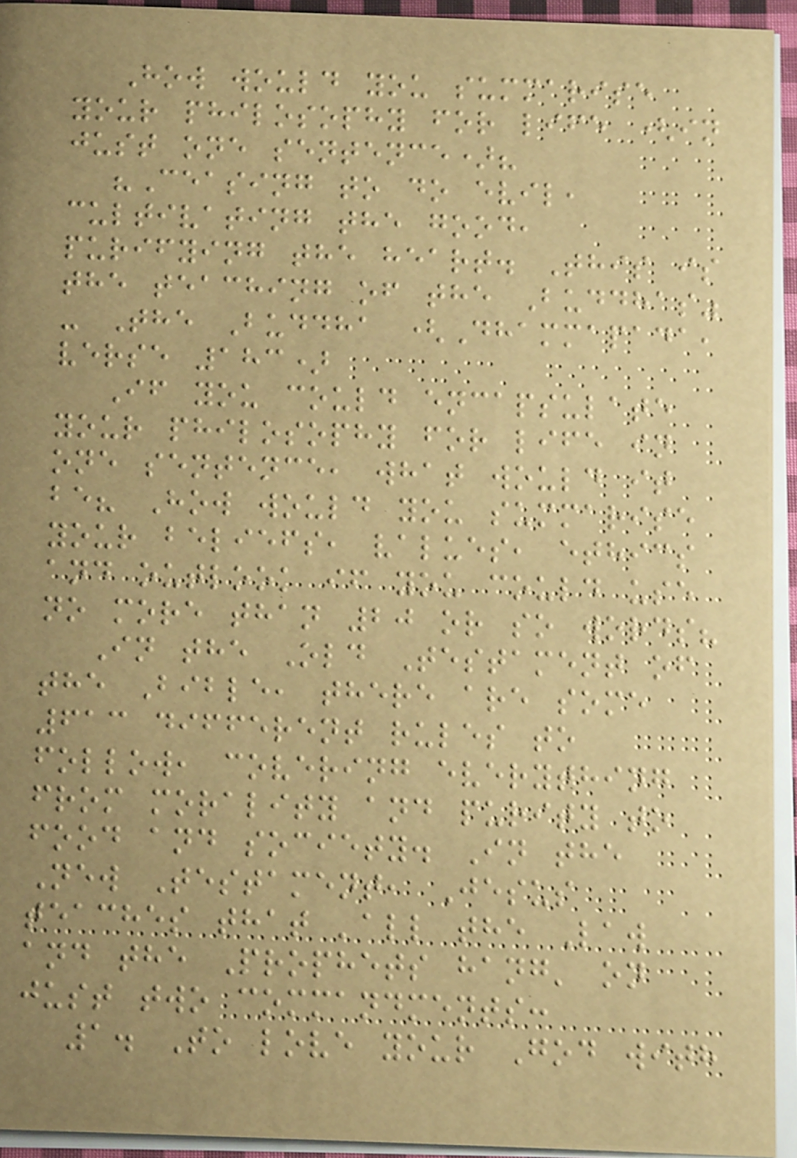How would you summarise
your philosophy for life (in
just one sentence)?
"Ceasing to do evil,
cultivating the good,
purifying the heart. This is
the teaching of the Buddhas"
- The Buddha (Dhammapada,
verse 183)
If you could encapsulate
your philosophy for life in
one sentence, what would it
be? How would you summarise
your beliefs, values, ethics
and outlook if you could use
no more than 20 or so words?
In the Old Testament of
the Bible, there are some
613 different rules to
follow, covering everything
from morality and purity to
food and society. In the
New Testament, Jesus
teaches that 'all the Law
and the Prophets hang' on
just two commandments:
1. To love your God with
